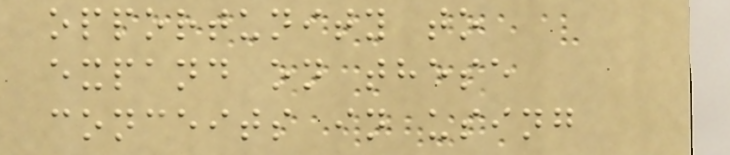opportunity to
expand on these
conceits in using
